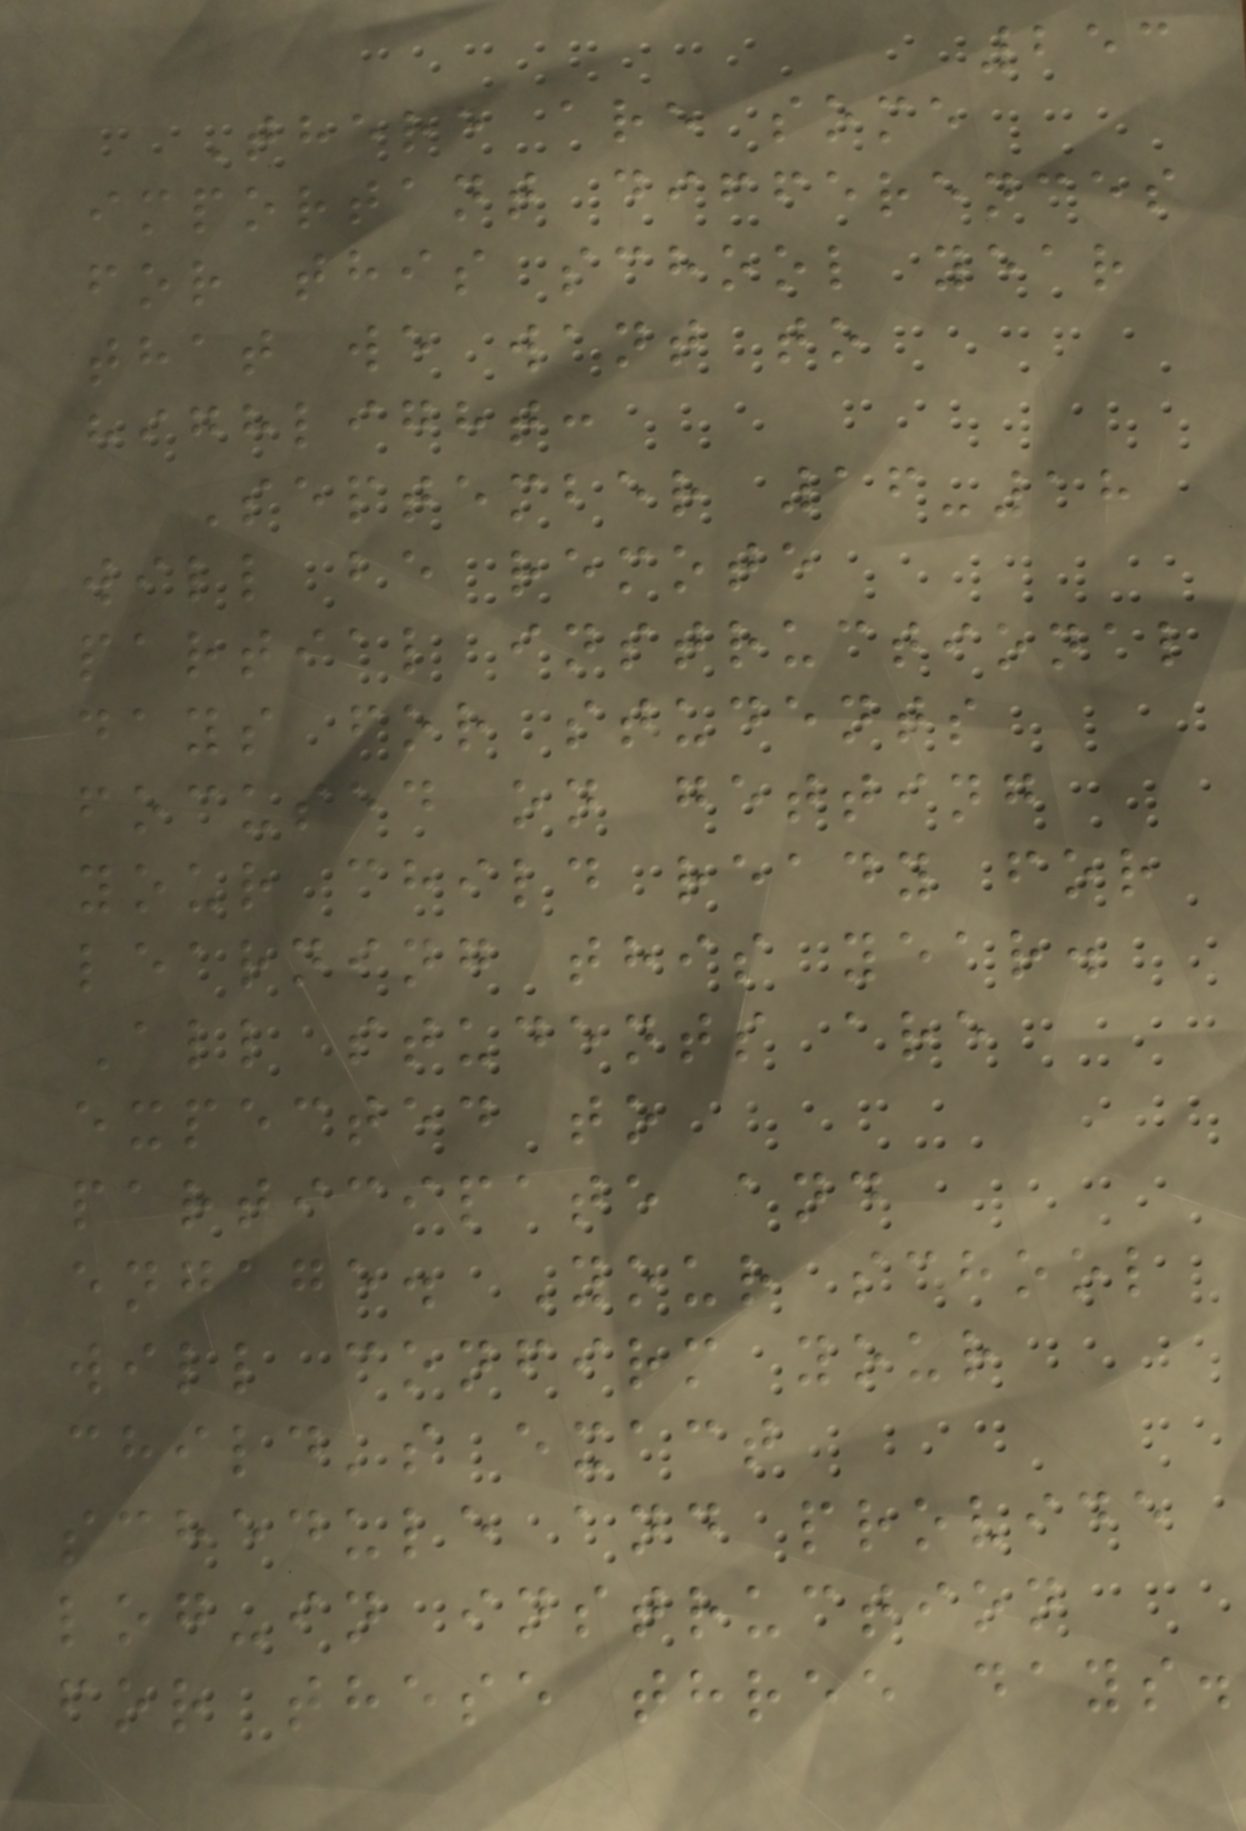253
There are some
important differences
for this school year
that we want to
highlight:
September 16-18
will be remote
partial instructional
days for students
focused on getting
your child ready for
learning this year.
All students are
expected to
participate and
engage. Your school
will confirm your
child's exact
schedule and provide
log-in instruction
for these three days.
